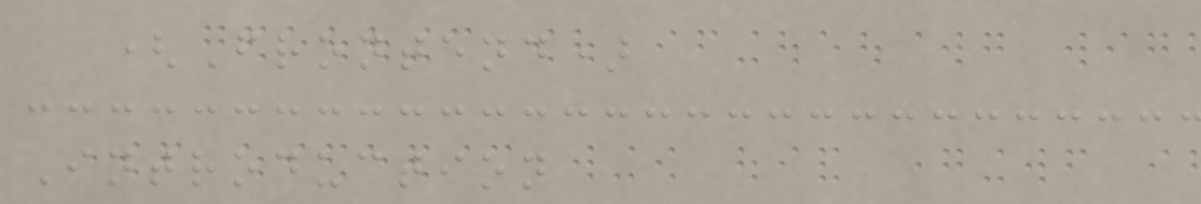(Frontend)
Introduction
